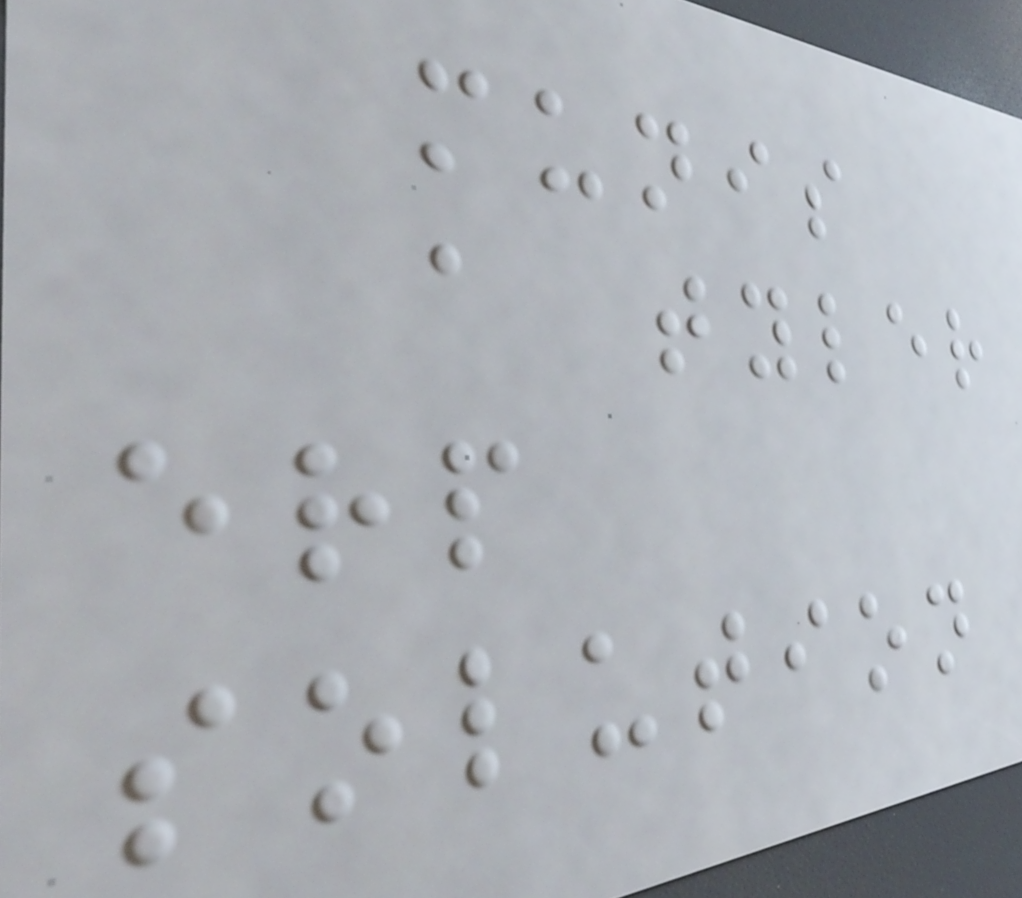munis
a tyler
erp
solution
